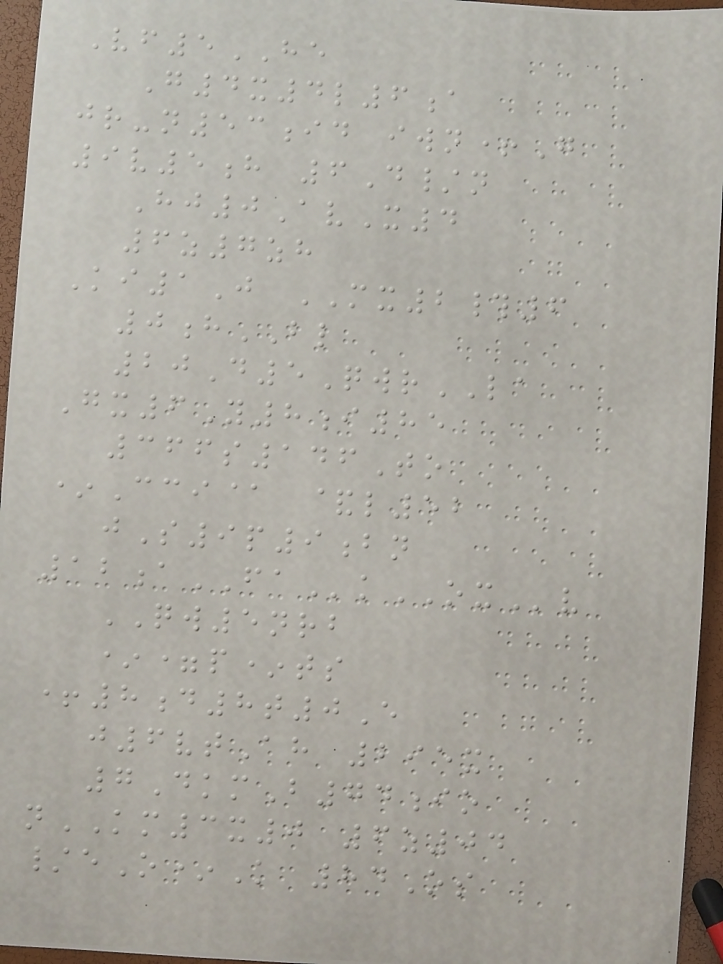Vf5HE
G4x4l6a
jr-n53id iwn+G
9v5h 6D/n
Hj0AvX4
6z7zh
Ki1J MX2#6
0hBL
20D5QwrLA
Gx6Y8i85
366s146To
*Cci@ &l52
jS9p9bn
12aFAkOXv
QW5nrb
*=p*ts
+8d8t0E
j6vtAh 295x
7DkmB74io
nKM3x0 6z04
/eO*K 84Os
